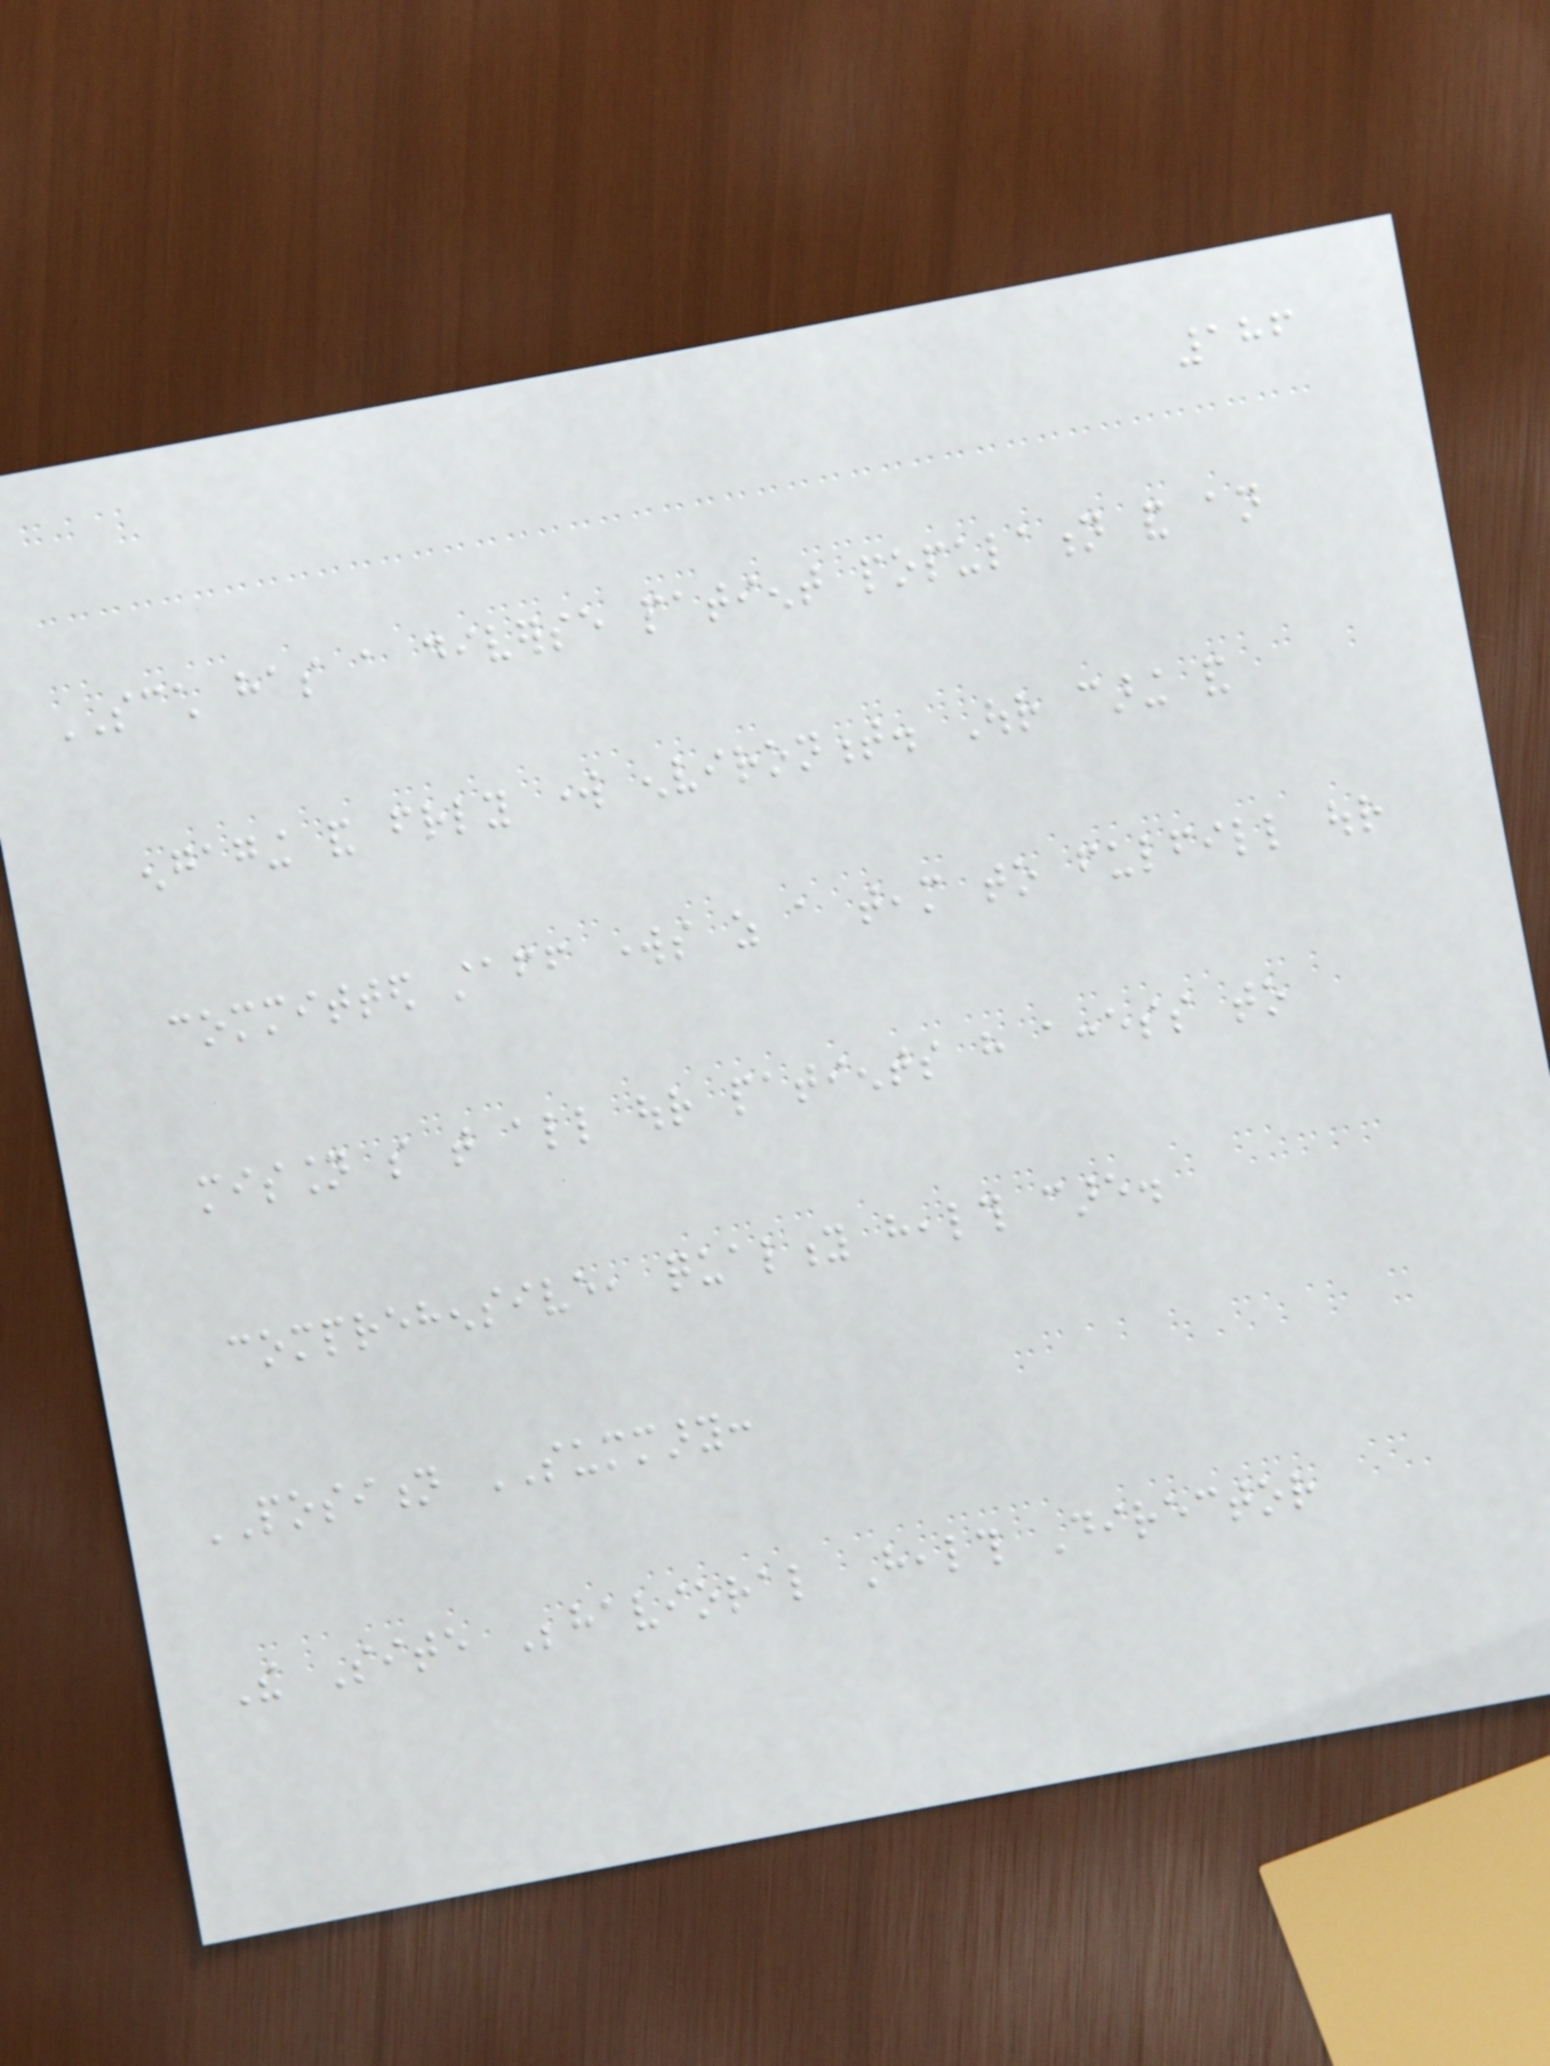186
SCCH has a diverse patient population and an
engaging and friendly work environment. Our caring and
committed staff works as a team to fulfill our
mission so that all our patients have access to
comprehensive, quality health care.
POSITION SUMMARY:
The Site Behavioral Health Director
